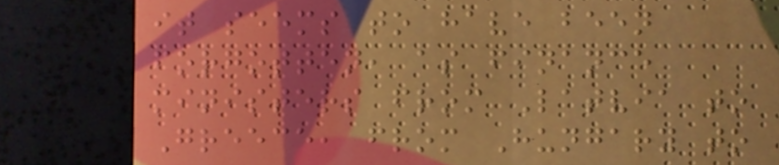it seems to have been
forgotten, as finance
ministers from Latvia to
Greece, from Hungary to
